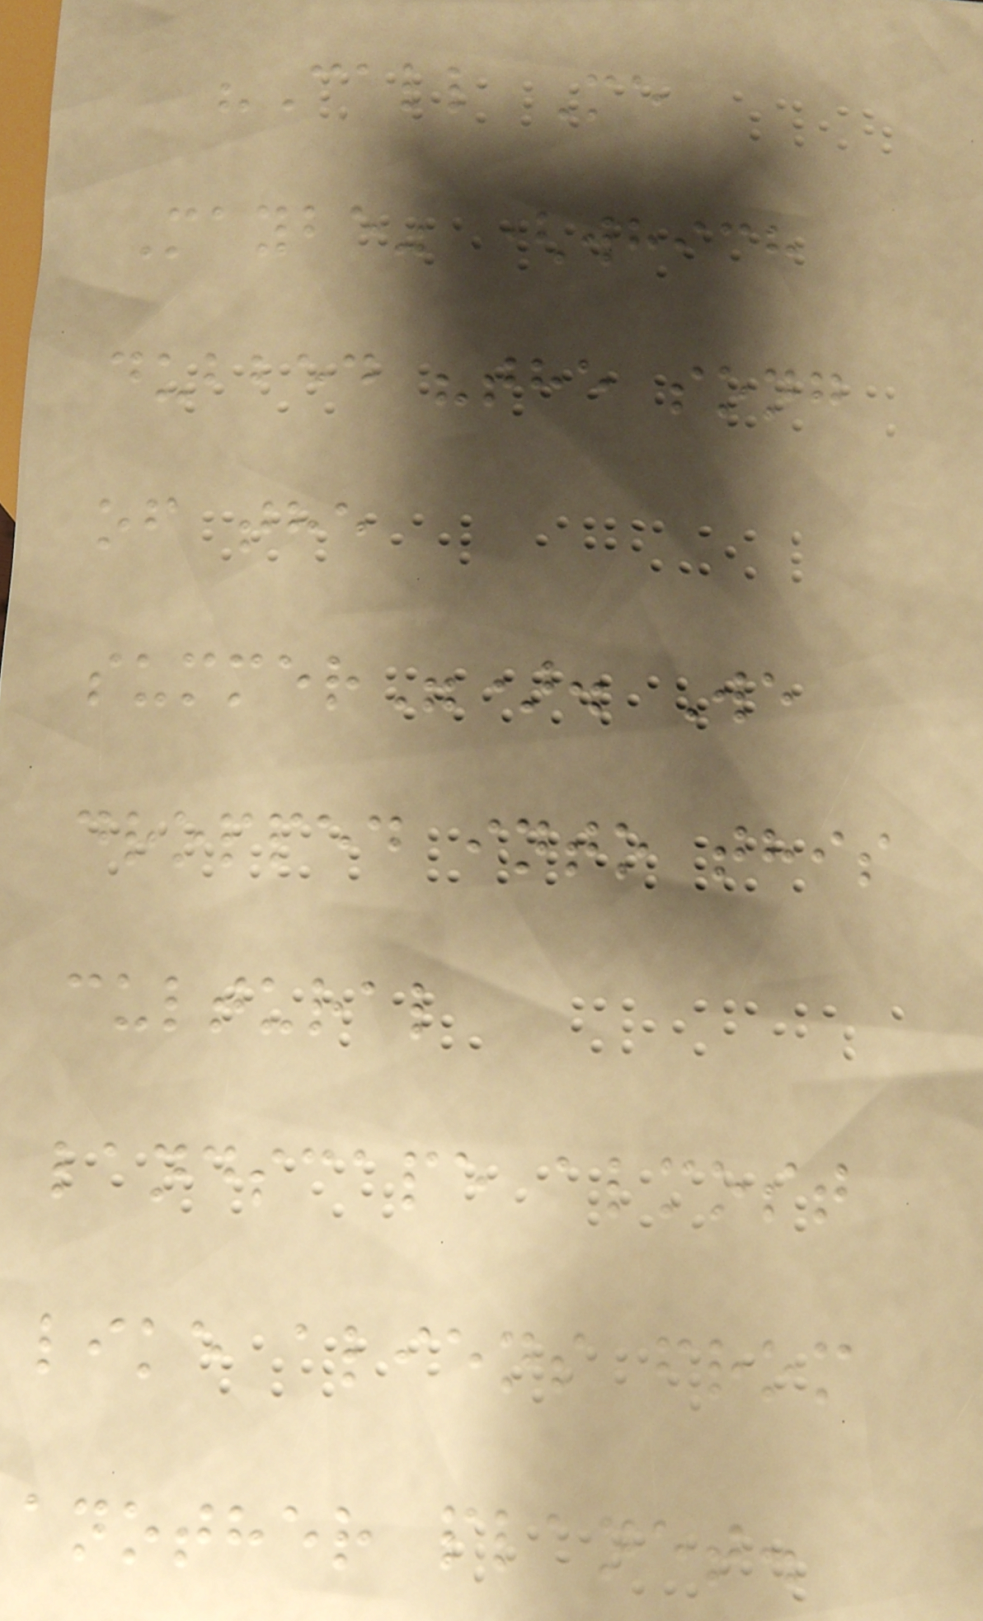"Call Me
Maybe" (which
dubbed "the song
of the
summer"). We
dropped into this
cultural
landscape almost
like aliens from
another planet.
